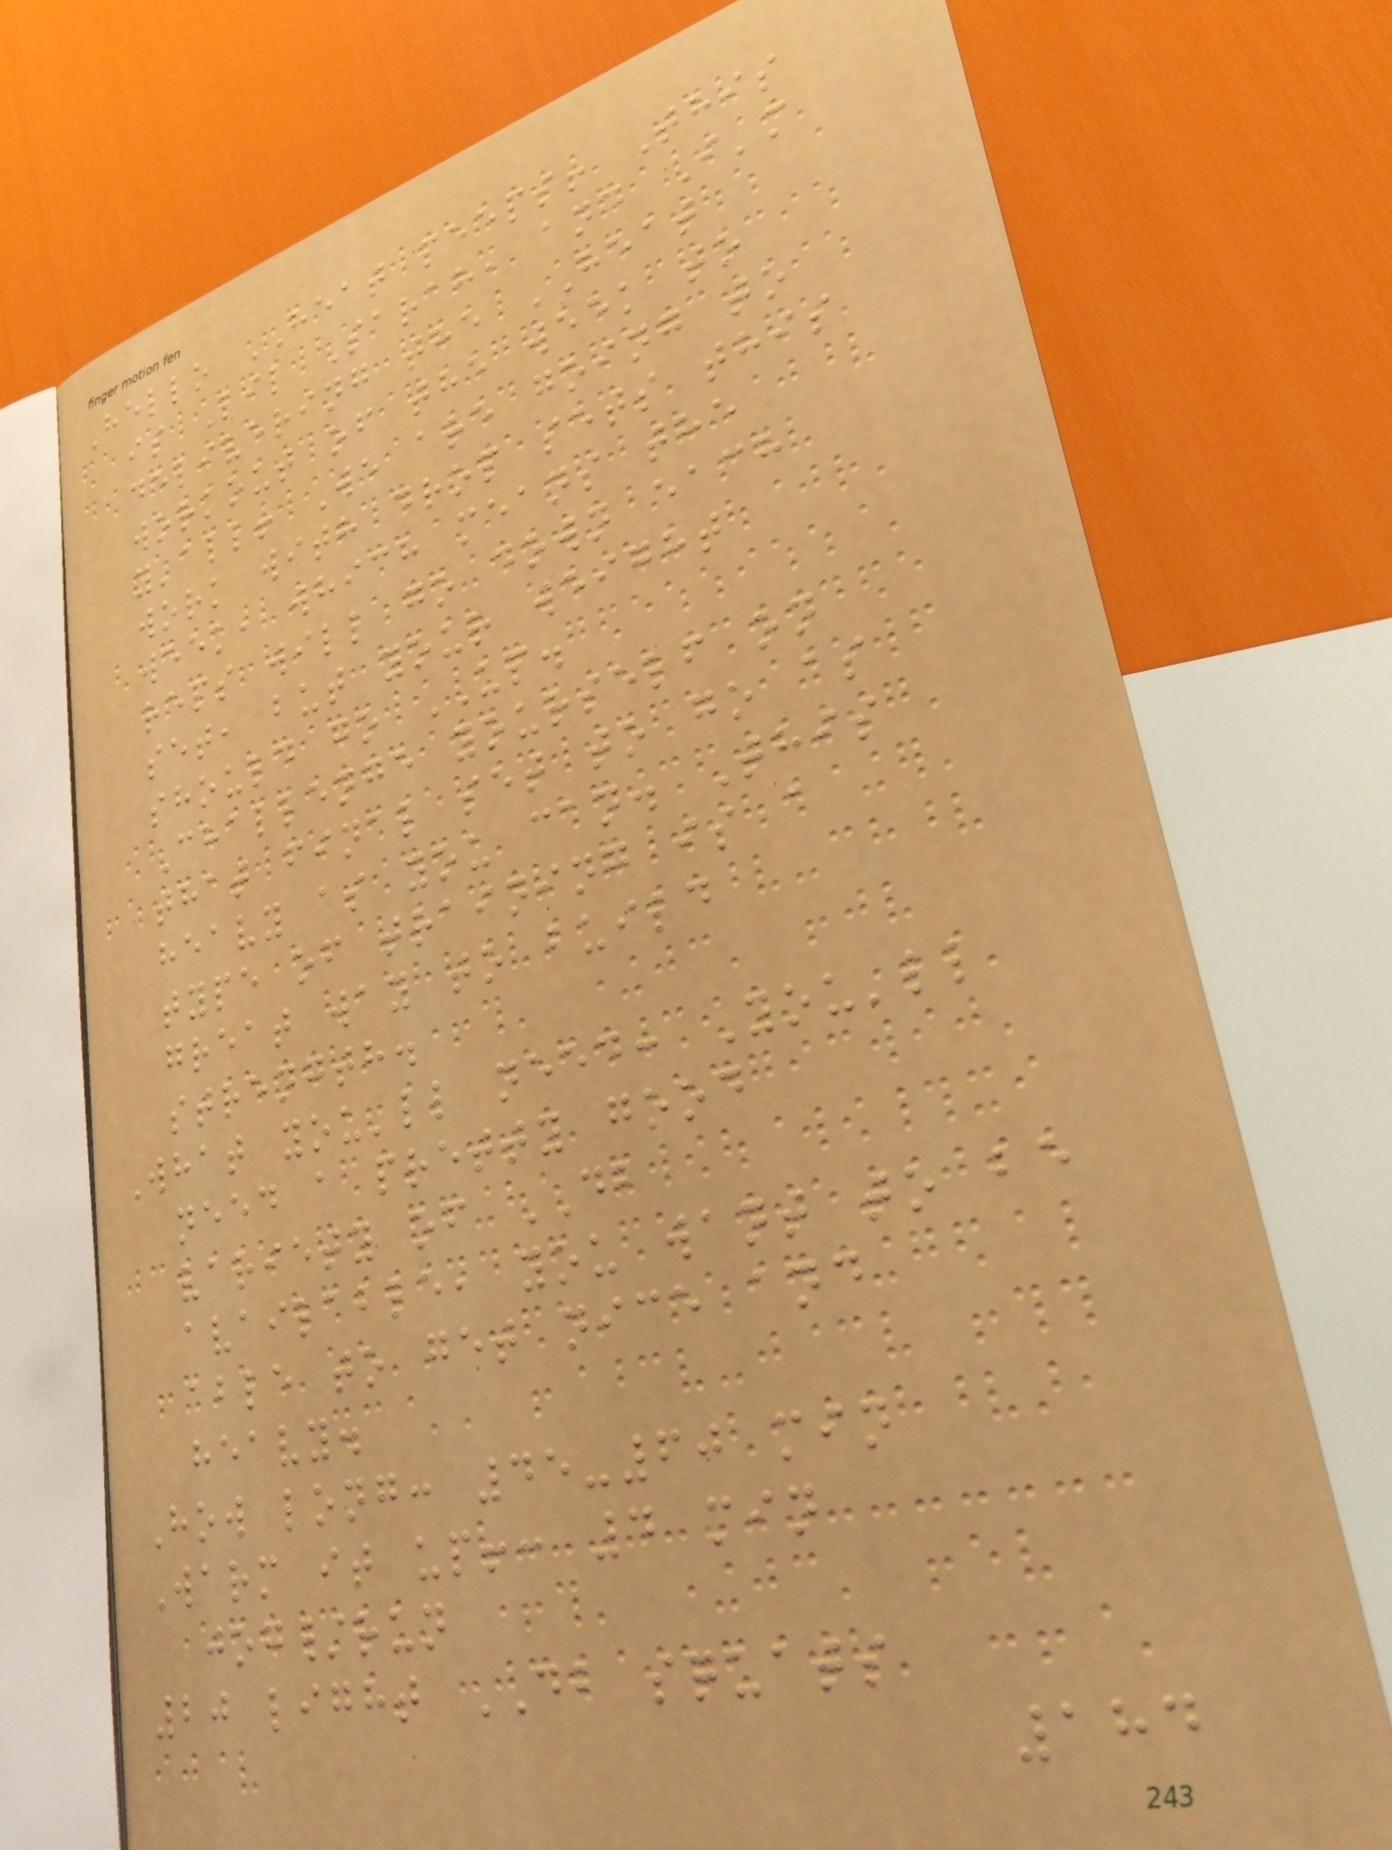Hello HEAT peeps! This
is Lil Sarah, and I'm
delivering the HEAT
workout of the week to
y'all! We are going to
work with drop sets this
week, which means the
reps will go down each
set, but your weight
should go UP.
Challenge yourself on
that final set to go as
heavy as you can. This
type of training is a
great way to build
strength.
What you'll need: You'll
need a pretty good
variety of DB
available, you want to be
able to get nice and
heavy.
How long: 45-60 min
Warm it up!: 4 min
jog/run
20 light DB squats
184
